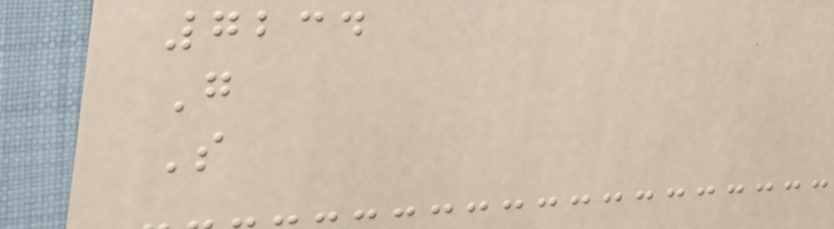7234
G
S
